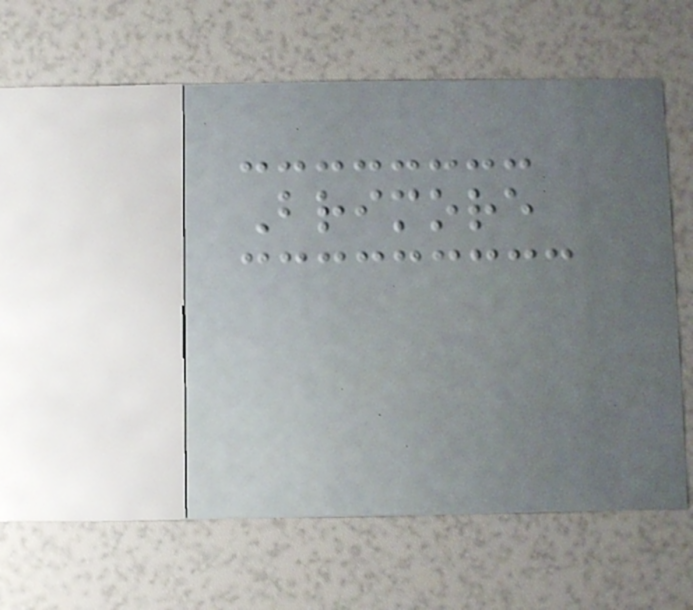Brimore
